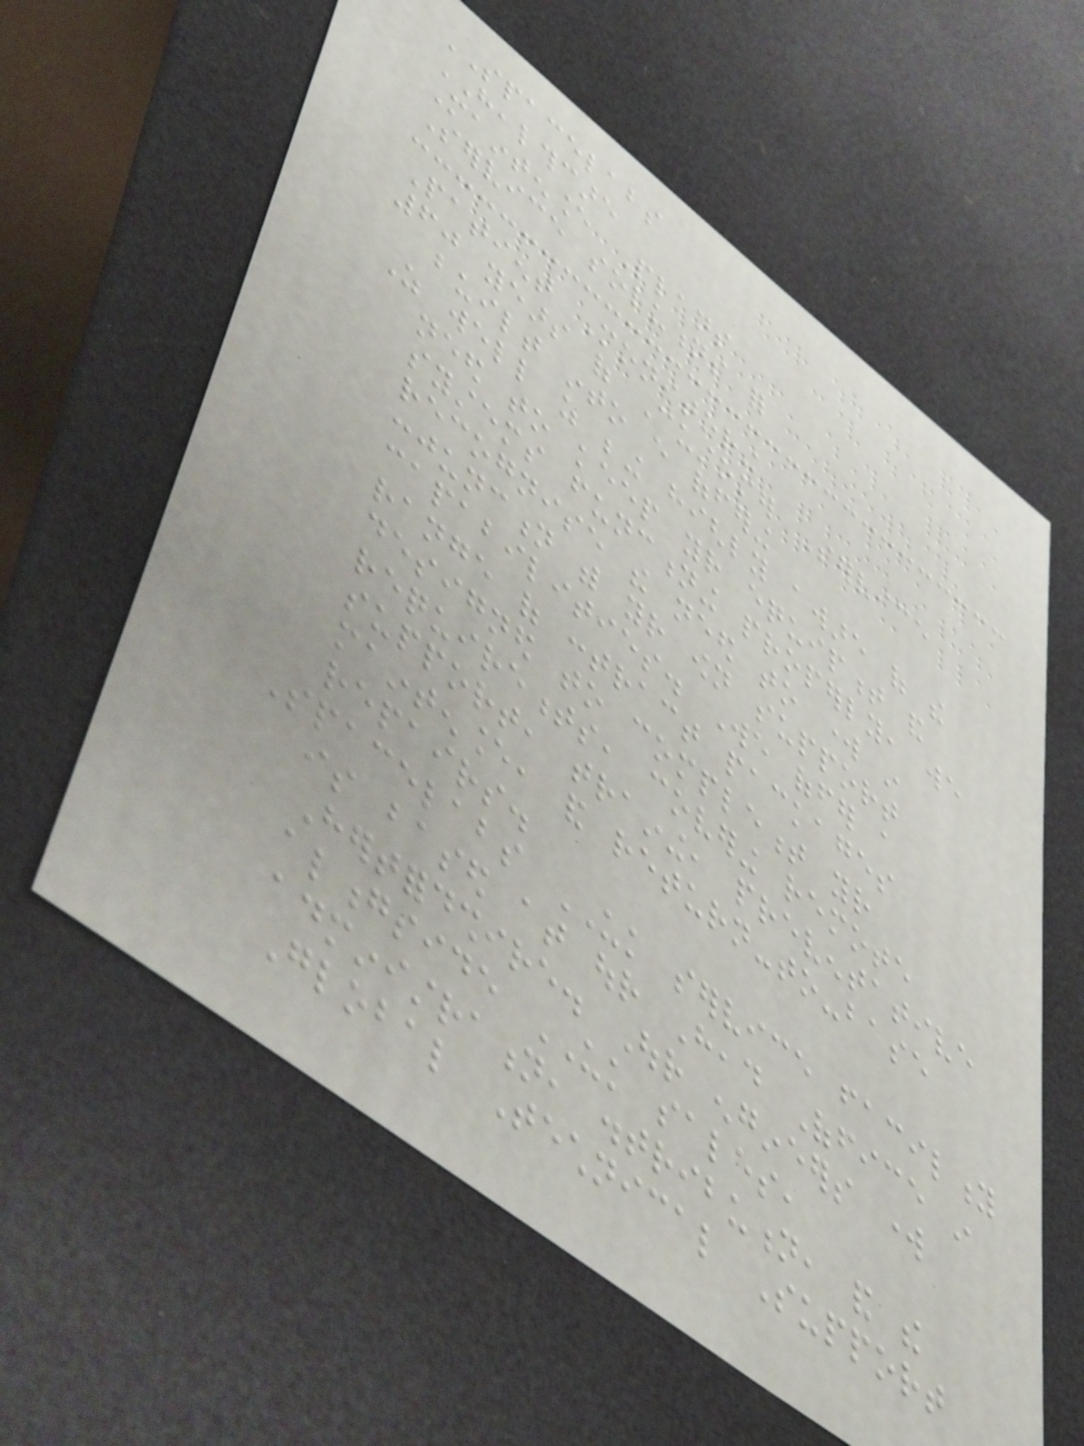SPACELABS
HEALTHCARE
Maintenance Plans
Service solutions for
Patient Monitoring
60 years of Customer Service
built into every offering
As well as being highly aware of the
need to keep your equipment and
systems functioning properly, we
recognise the need to work in
conjunction with your own support
capabilities. We offer a
range of contract packages
designed to complement your
requirements, covering remote
support, training, preventative
maintenance, and return-to-base
repairs.
Spacelabs UK service facility
is based at our Head Office in
Hertfordshire. Our engineers work
alongside UK sales,
administration, distribution, and the
Global Technical Support
